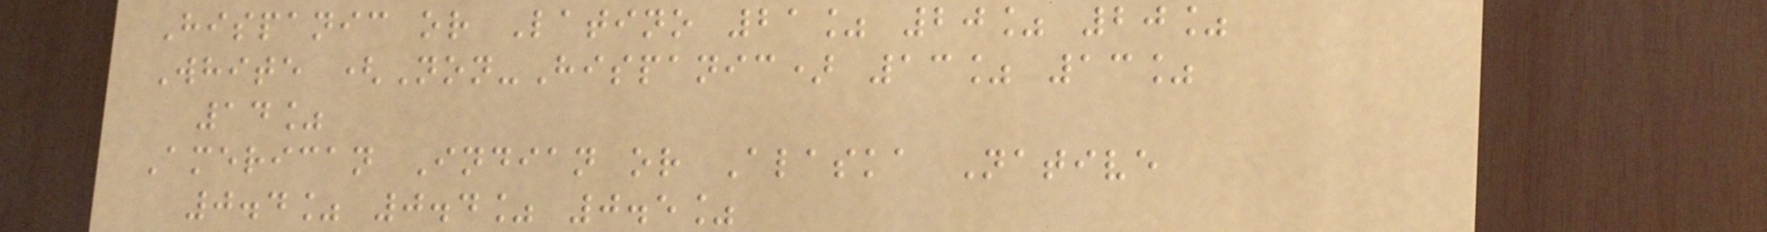Hispanic or Latino 21% 20% 20%
White (Non-Hispanic) 13% 13%
14%
American Indian or Alaska Native
0.4% 0.4% 0.5%
